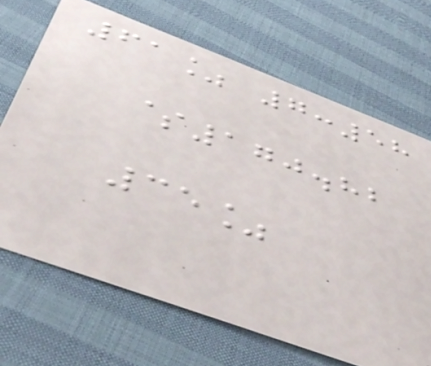61% 7:58
$170.82
35%
